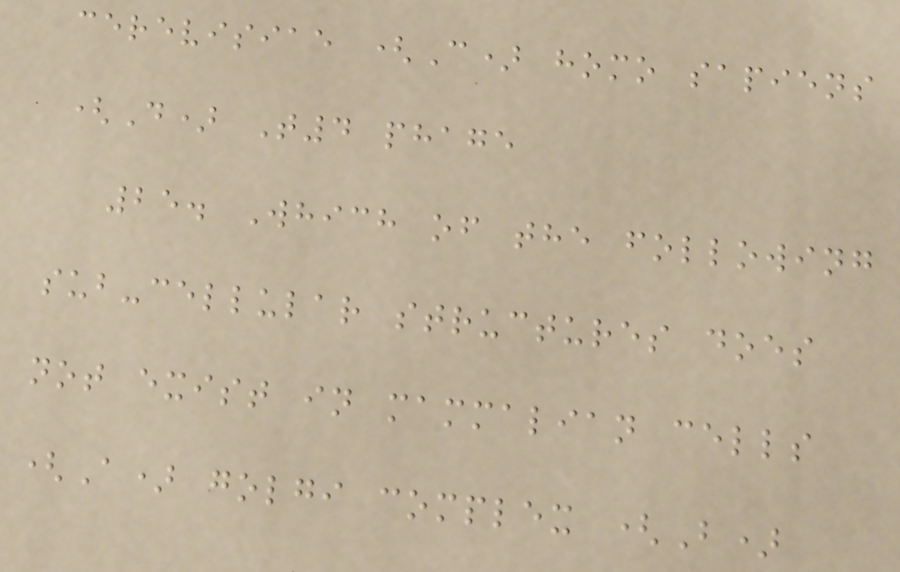cerevisiae (C) homo sapiens
(D) T4 phage
25. Which of the following
sub-cellular structures does
not exist in mammalian cells
(A) golgi complex (B)
